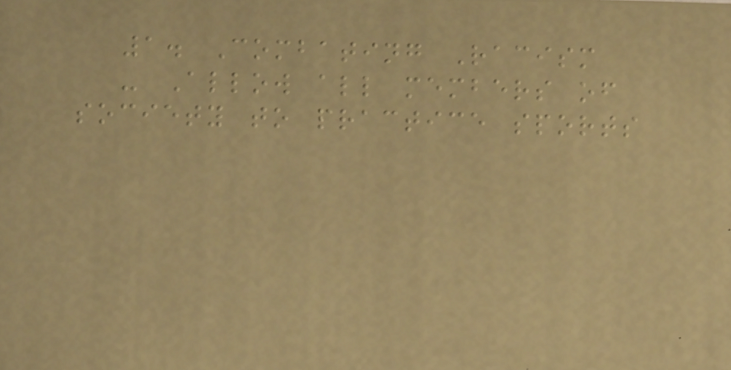1. Combating Racism
- Allow all members of
society to practice sports
